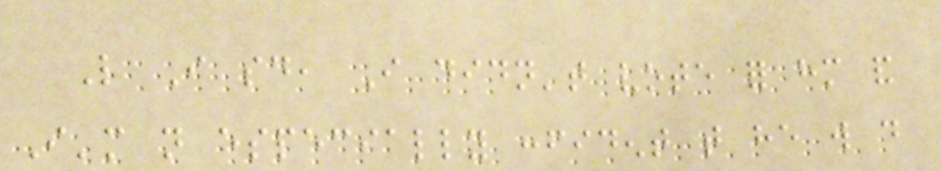Like I said, I didn't vote for him and
I'm not especially confident that he will do
